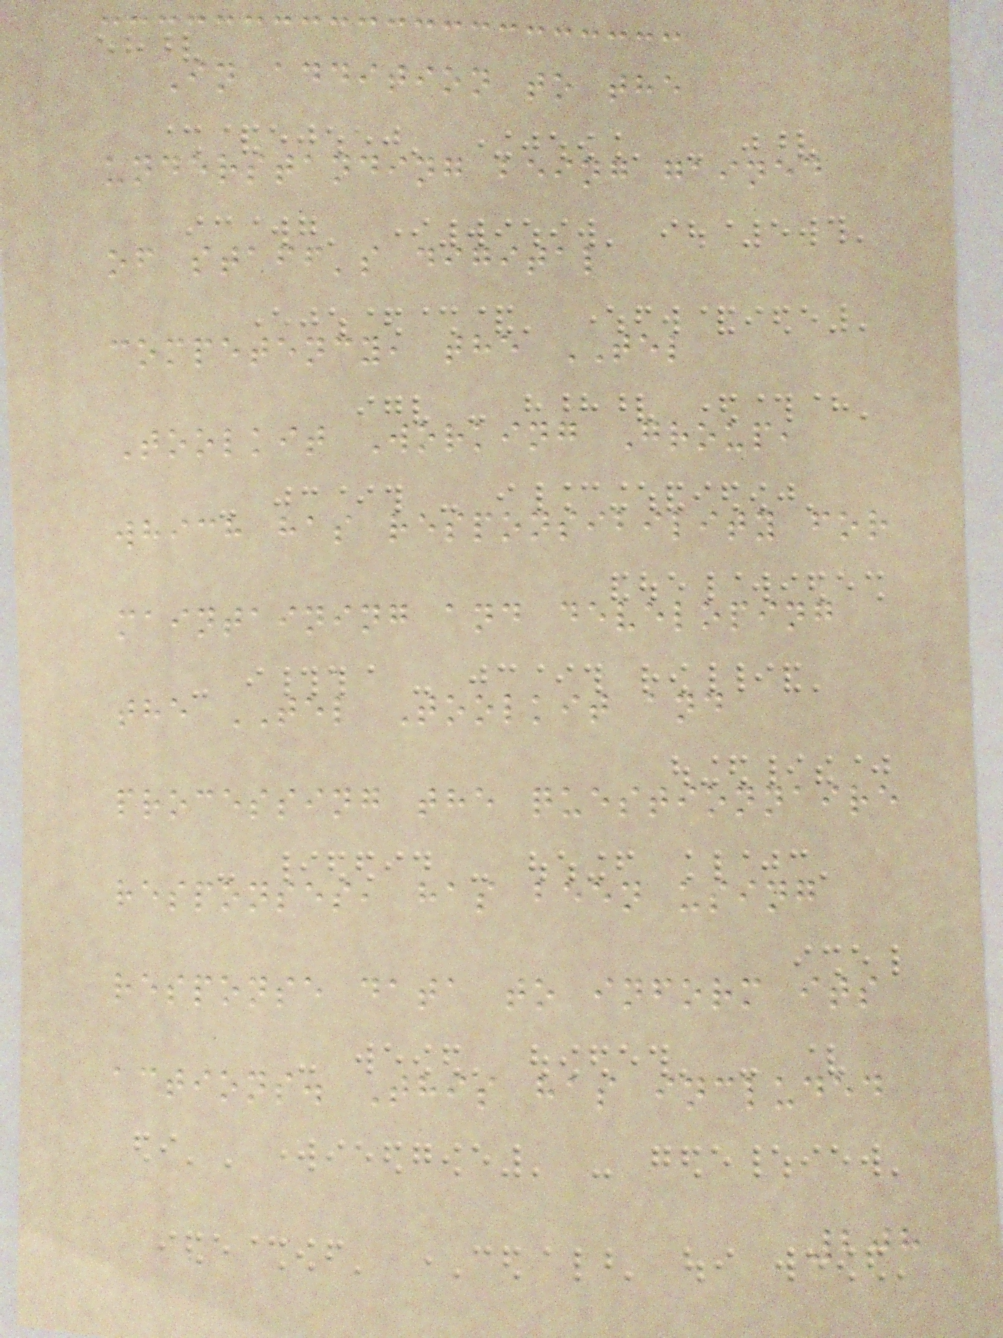In addition to the
understanding being gained
of staff's digital
competency, the TEL
Toolkit Working Group,
which has responsibility for
maintaining and developing
the TEL Toolkit and
processing the questionnaire
responses, has been using
response data to inform its
actions. This has included
208
